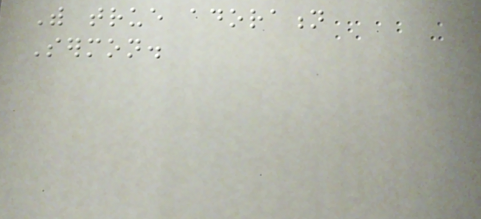With true adoration
Sermon.
